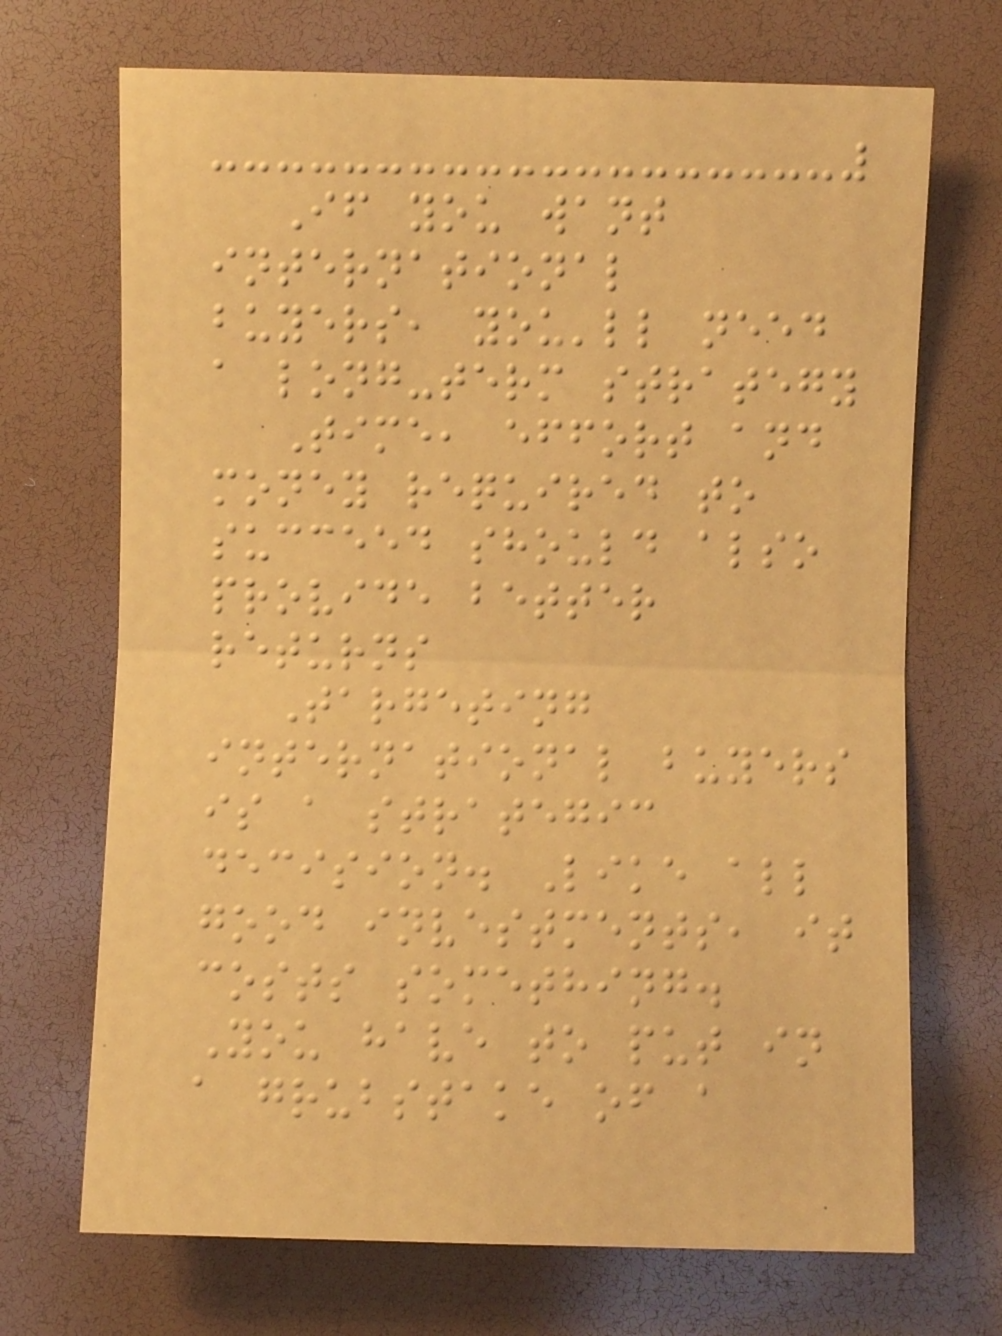If you want
international
buyers, you'll need
a long-term strategy
Time, effort and
money required to
succeed should also
provide better
returns
Targeting
international buyers
is a strategic
decision. Like all
good investments, it
costs something.
You have to put in
a grubstake of a
